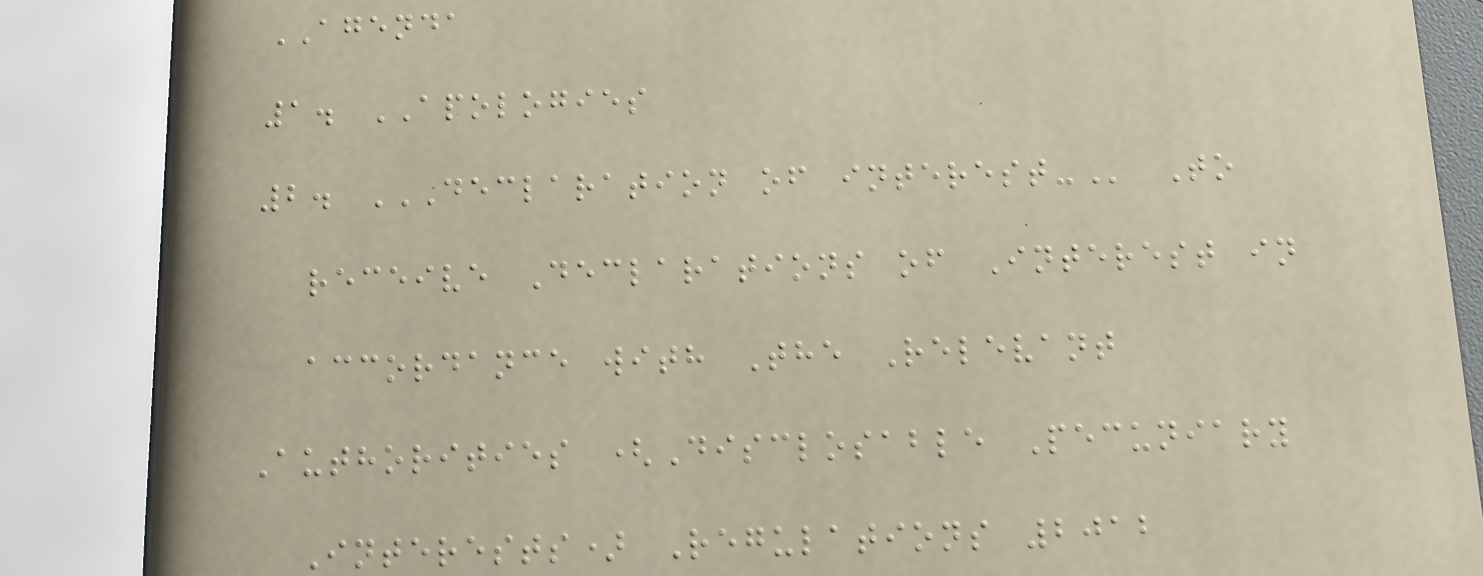AGENDA
1. APOLOGIES
2. DECLARATION OF INTEREST- To
receive Declarations of Interest in
accordance with The Relevant
Authorities (Disclosable Pecuniary
Interests) Regulations 2012
